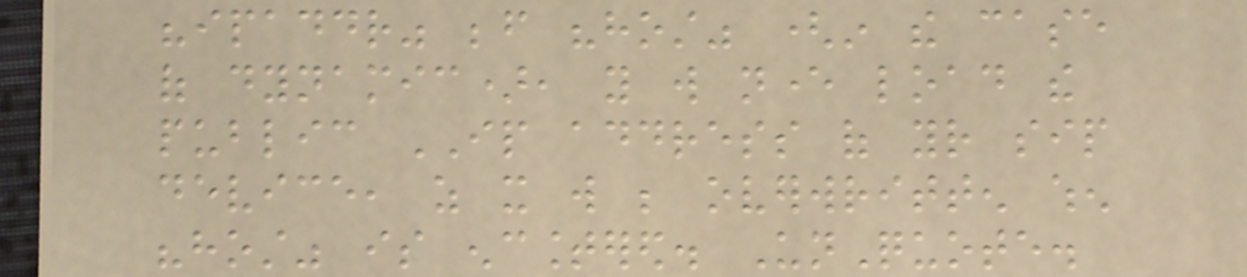"ipaddr" before "host" (in the case
of dynamic), you will never load the
public IP address of your sip
device, as it will be overwritten when
"host" is encountered. UnQuote.
